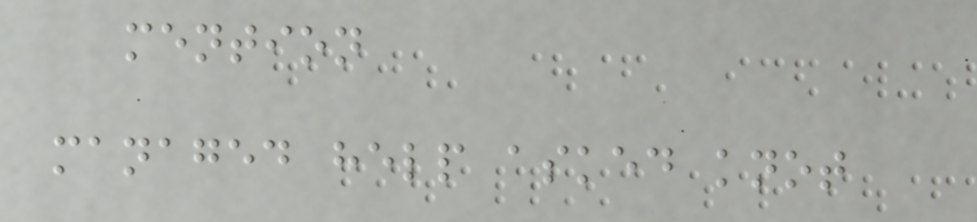mention
managed help asked knot
